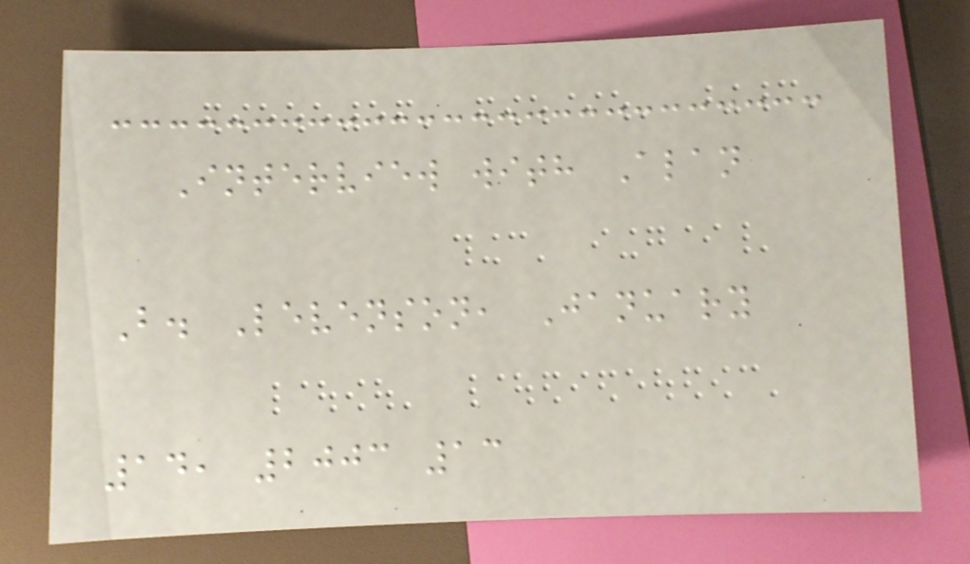Interview with Alan
B. Levenson, January
14, 2003 13
